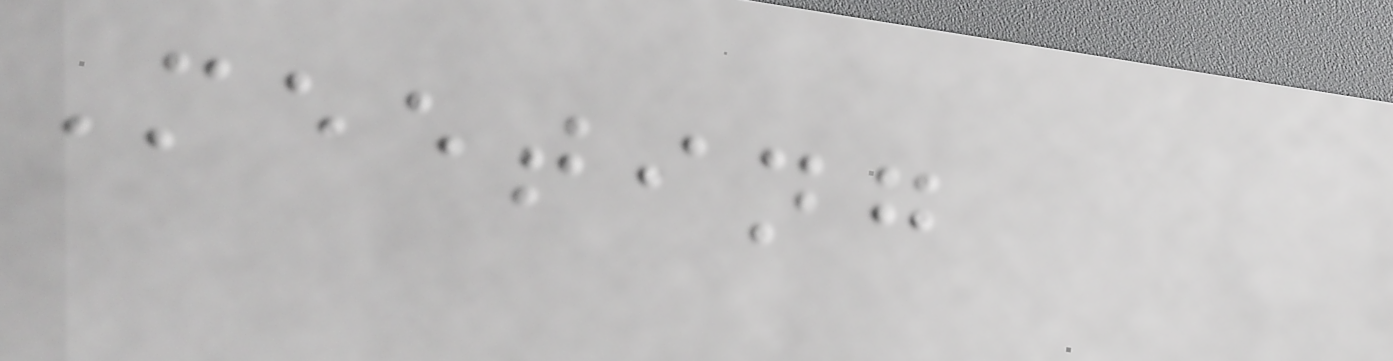Meeting
